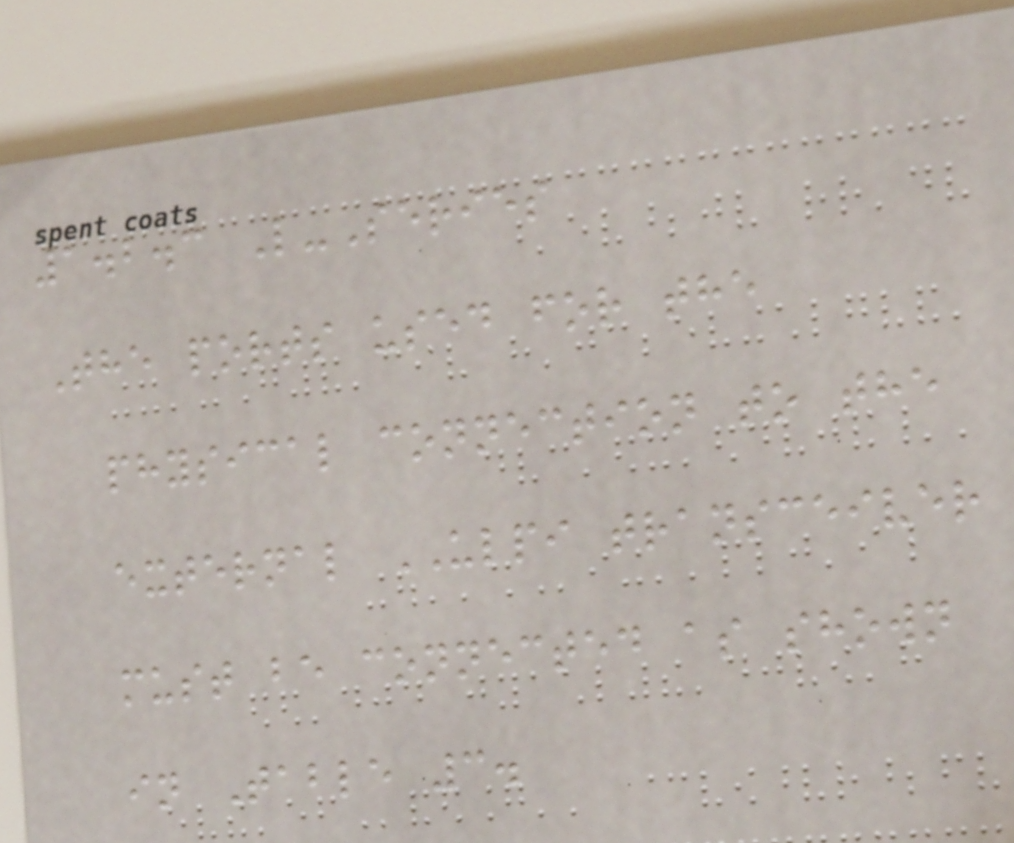1.2.3 L-Series
The ports used for the
physical connection to the
external ULPI transceiver
must be connected as shown
in Table 3.
